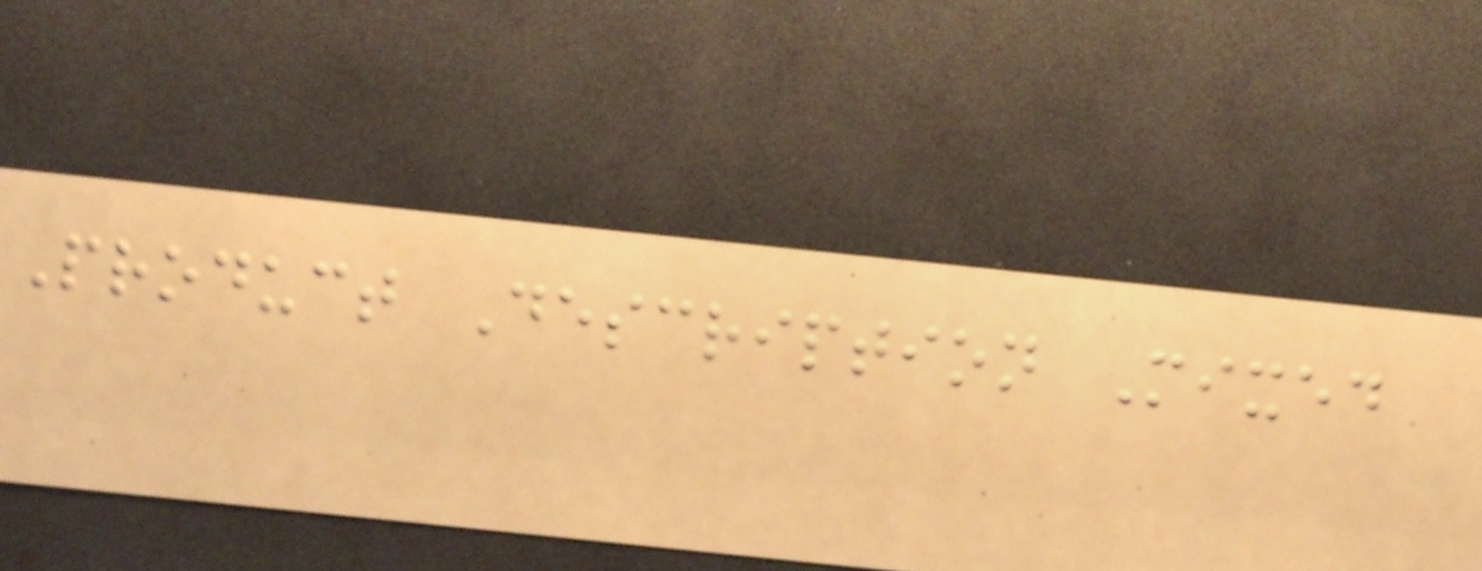Product Description Mixed
